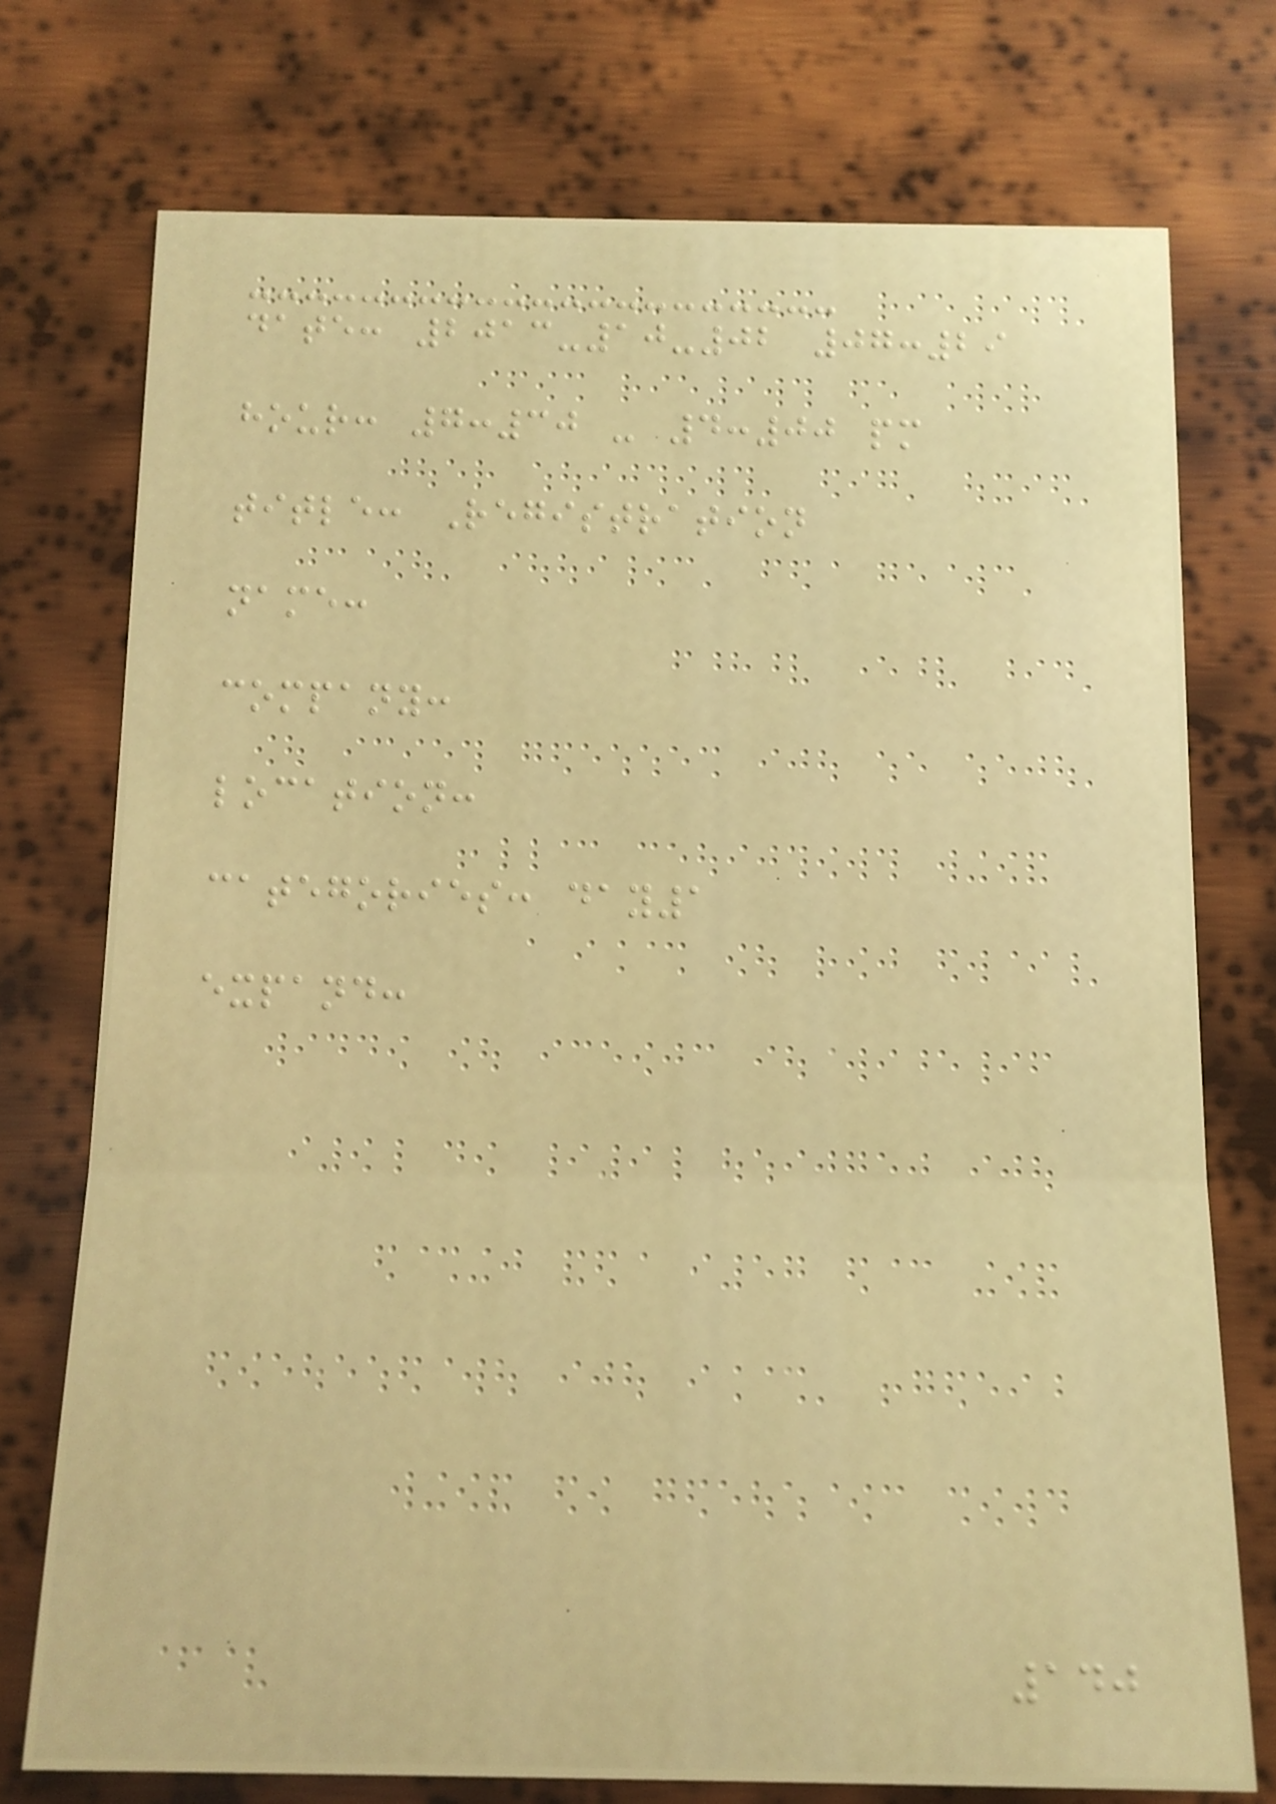date: 2013-10-02 07:29
hour: 7:30 - 4:00 pm
title: Registration
name:
company:
location:
categories: day1
expand:
140
